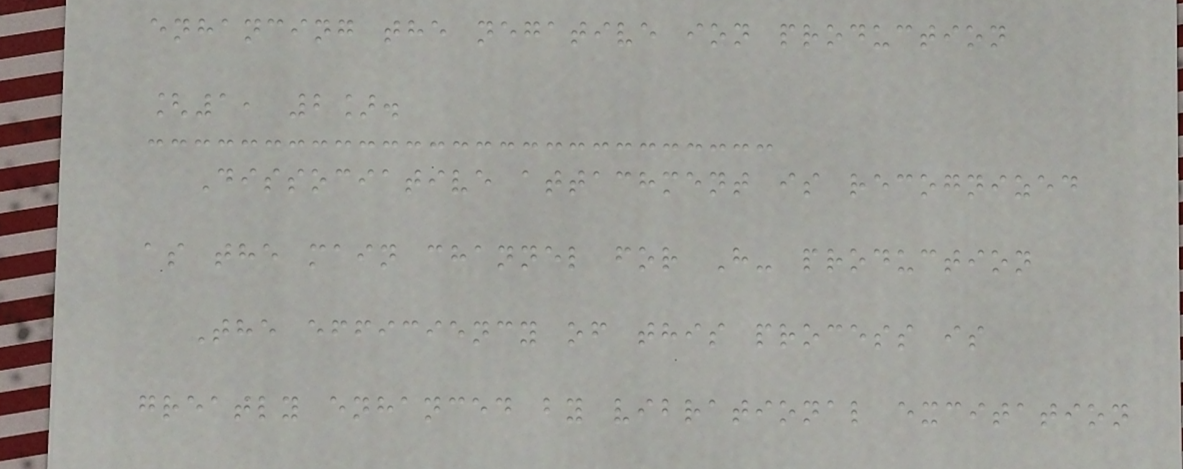enhancing the negative ion production
[1, 2].
Dissociative attachment is recognized
as the main channel for H- production
The efficiency of this process is
greatly enhanced by vibrational excitation
